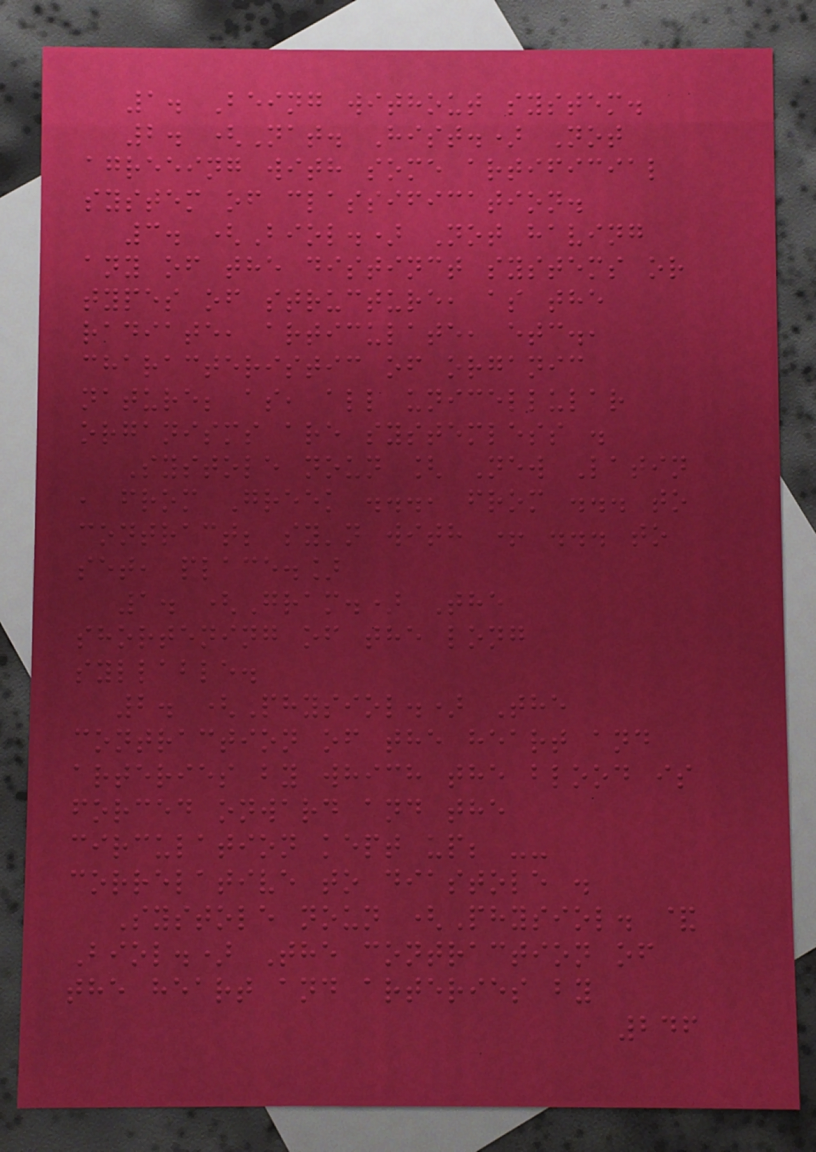1. Being without system.
2. (Nat. Hist.) Not
agreeing with some artificial
system of classification.
3. (Biol.) Not having
any of the distinct systems or
types of structure, as the
radiate, articulate, etc.,
characteristic of organic
nature; as, all unicellular
organisms are systemless .
Systole noun [ New Latin
, from Greek ..., from ... to
contract; sy'n with + ... to
set, place.]
1. (Gram.) The
shortening of the long
syllable.
2. (Physiol.) The
contraction of the heart and
arteries by which the blood is
forced onward and the
circulation kept up; --
correlative to diastole .
Systole noun (Physiol. &
Biol.) The contraction of
the heart and arteries by
246
